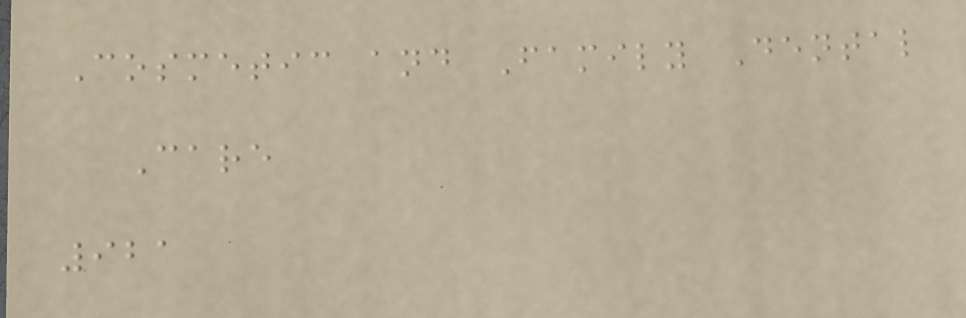Cosmetic and Family Dental
Care
921
